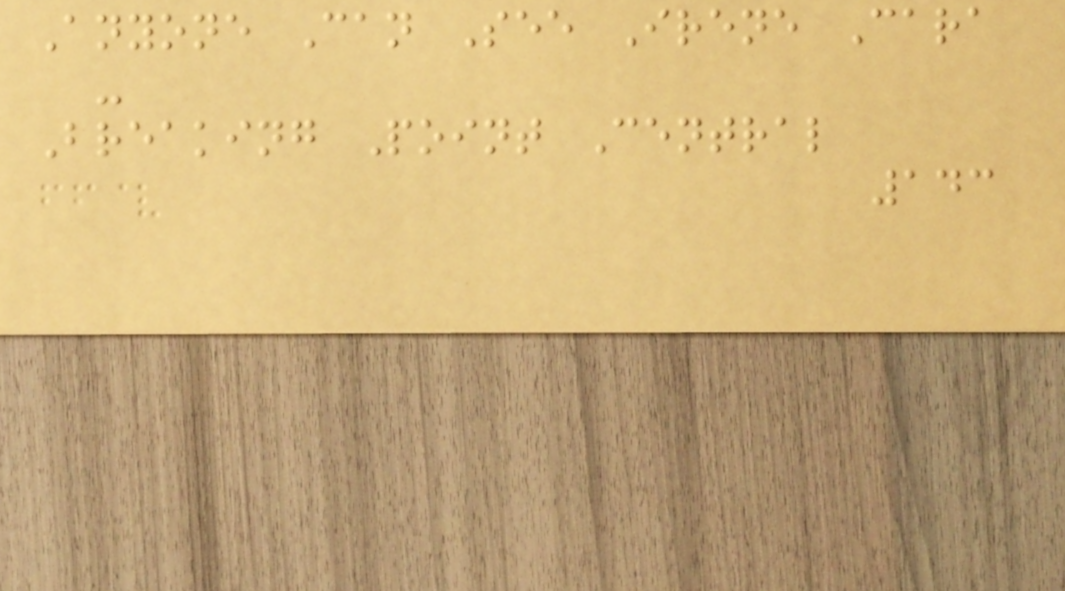Anyone Can See Irene Cara
-
Breaking Point Central
143
